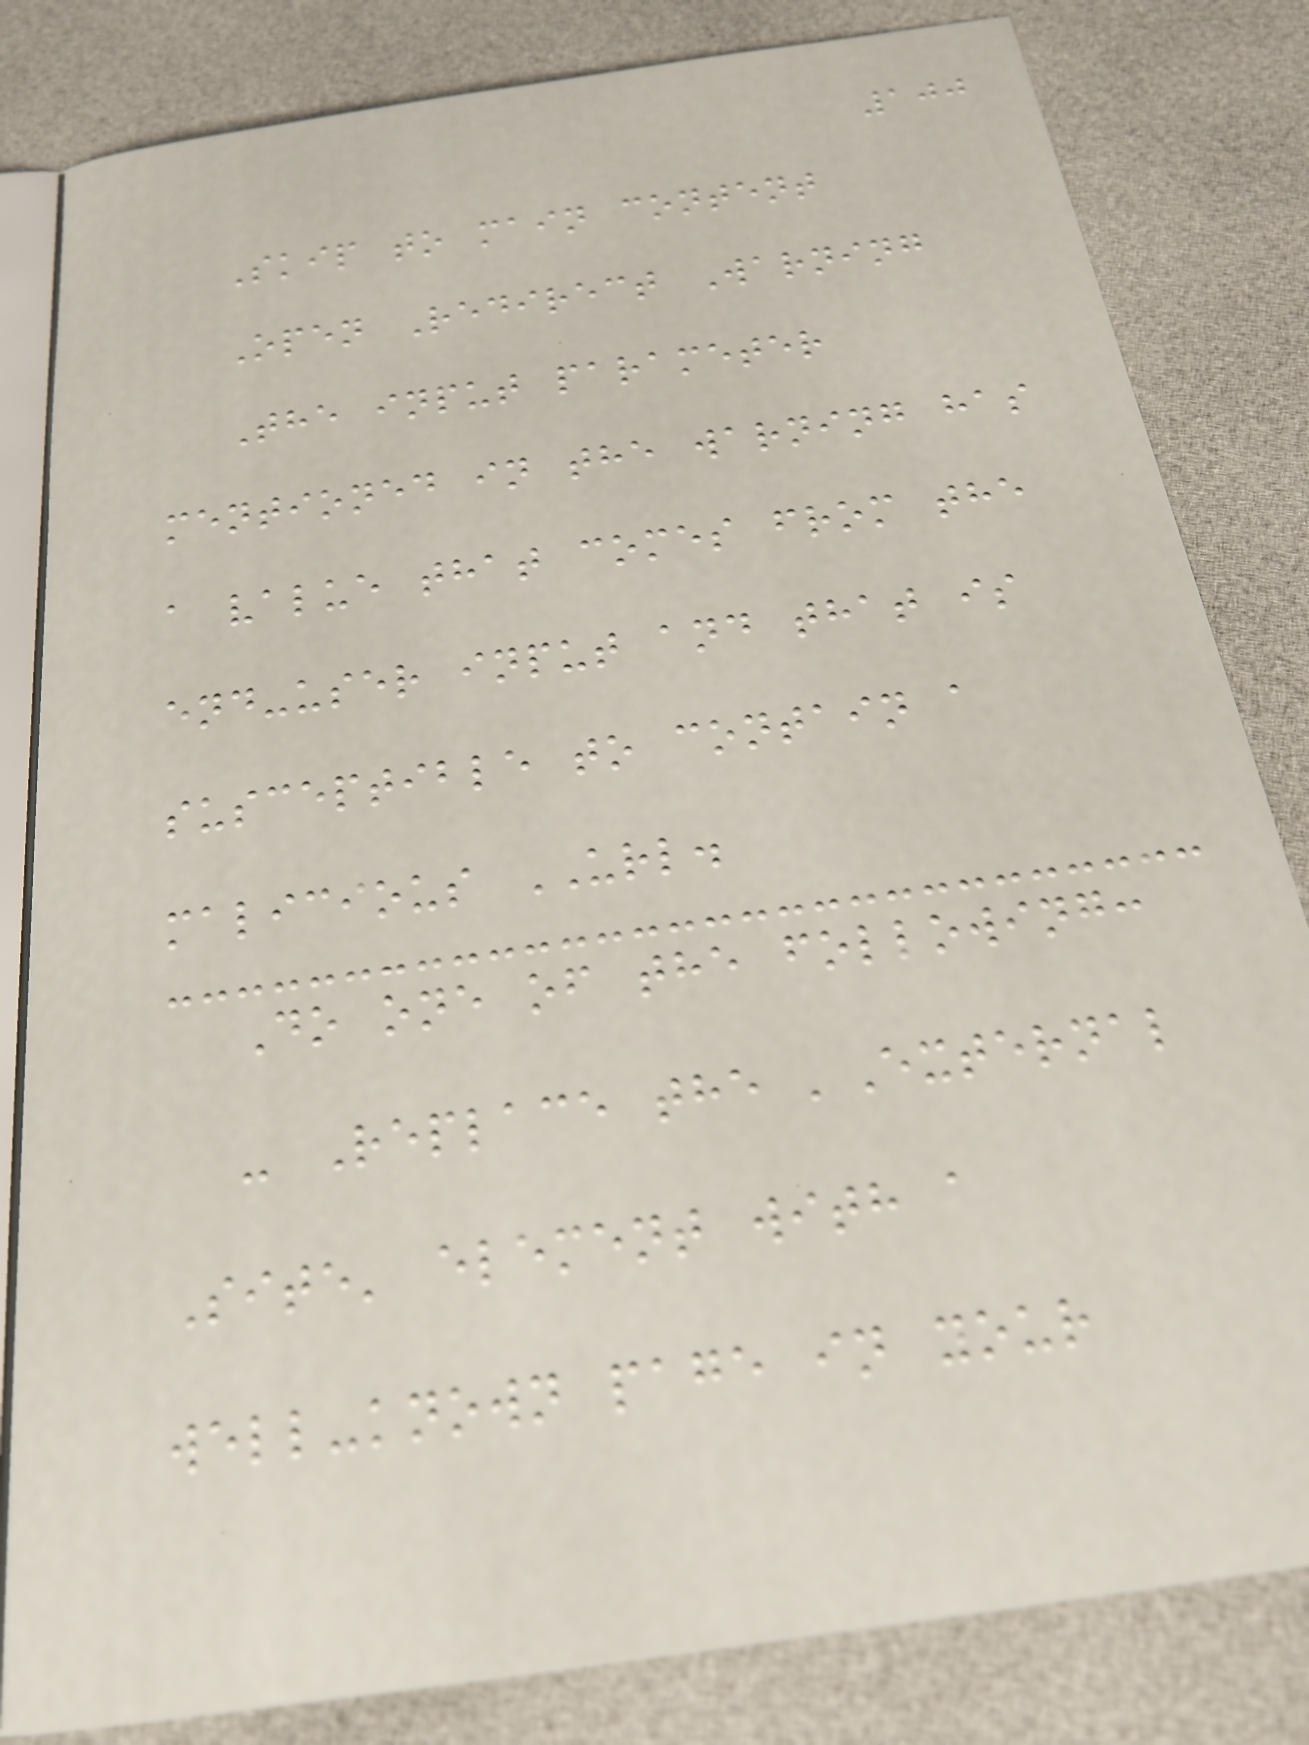100
Skip to main content
Open Redirect Warning
The input parameter
mentioned in the warning has
a value that comes from the
end-user input and that is
susceptible to contain a
malicious URL.
Do one of the following:
- Replace the 'External
Site' element with a
well-known page in your
